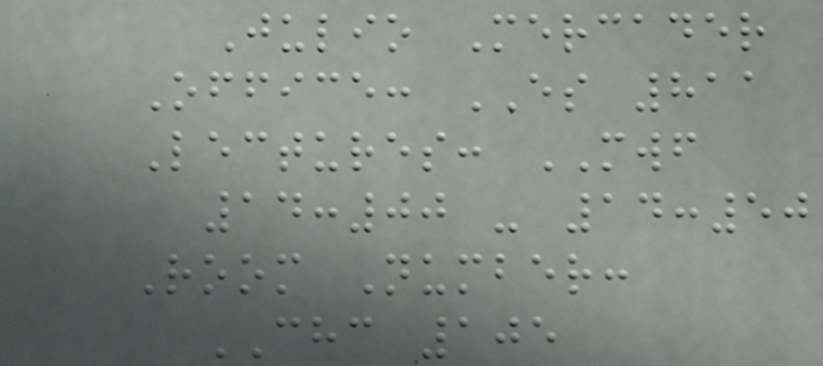Julio Mercader
Office: ES 811
Lectures: MWF
14:00 - 14:50
Room Number:
CHC 105
